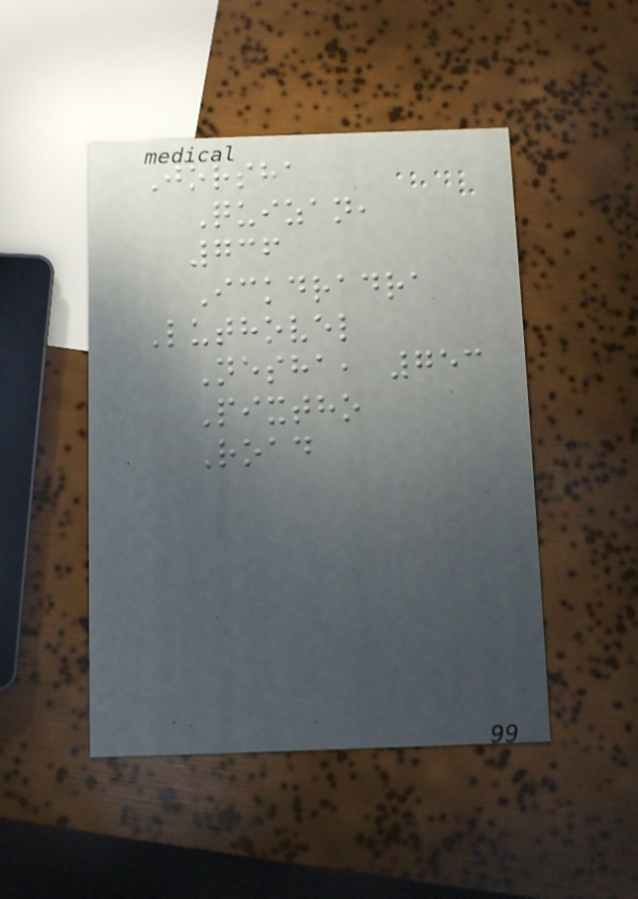Jorsha
Quizan,
736
Ickdradra
Luthovel
Nesha, 753
Pixtho
Road
